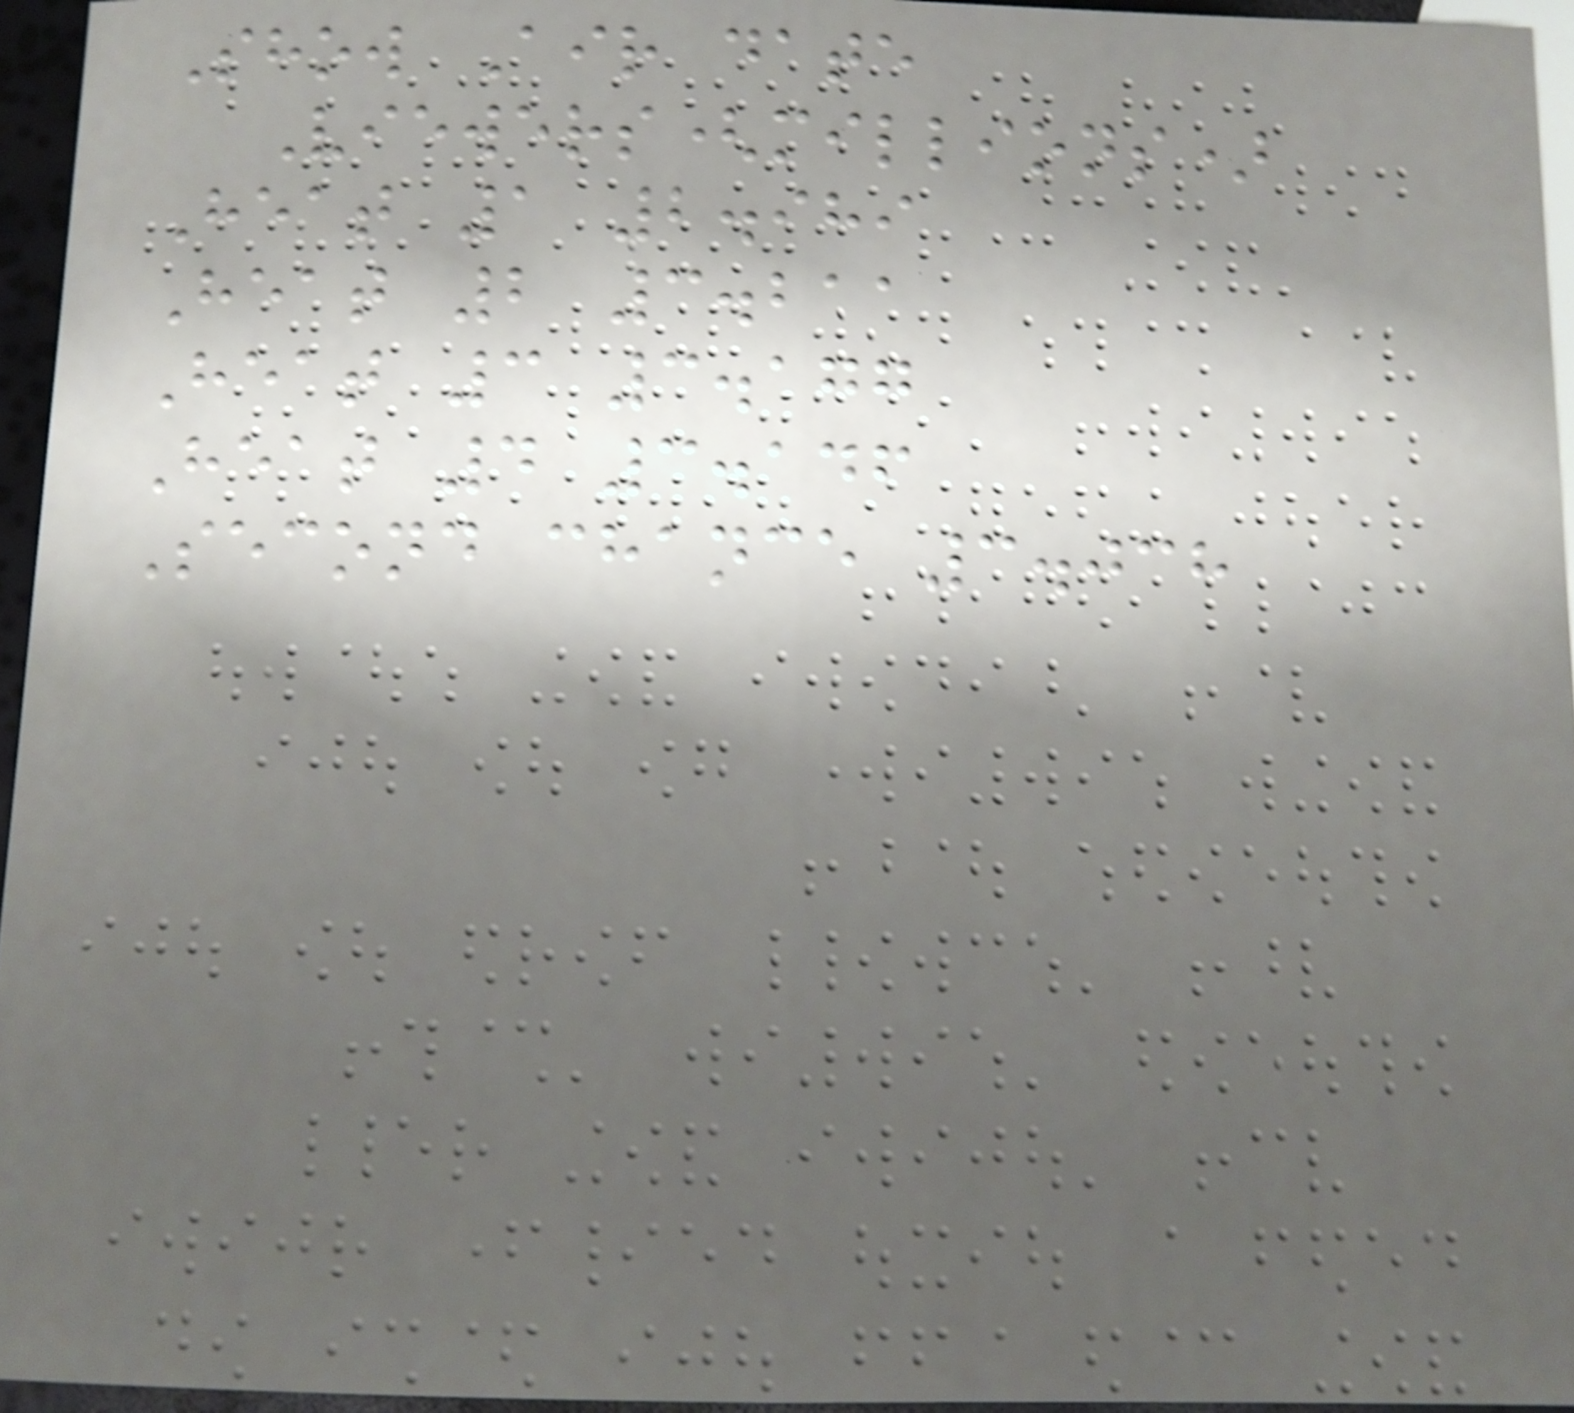Show Air date
Viewers(millions)
Heat 1 2.989
Heat 2 3.211
Heat 3 3.177
Heat 4 3.146
Second chance 3.038
